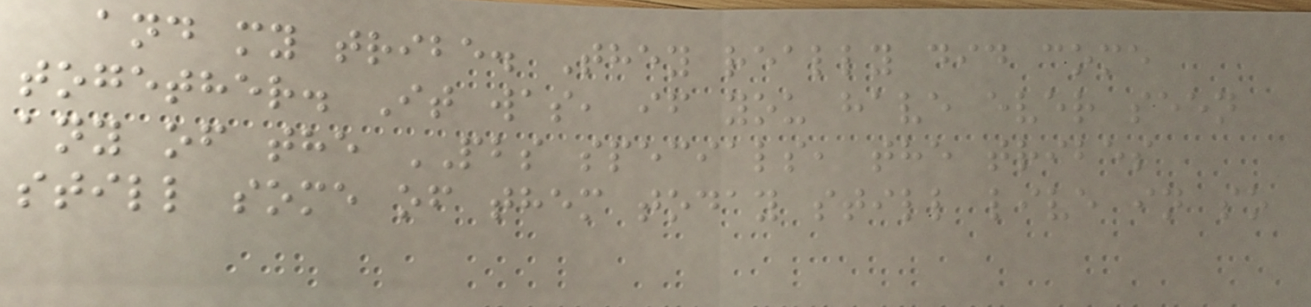and my tribe. They really did come
together. It was, if you have ever seen
any of the PBS specials, the tribes
still some of them today still live in so
